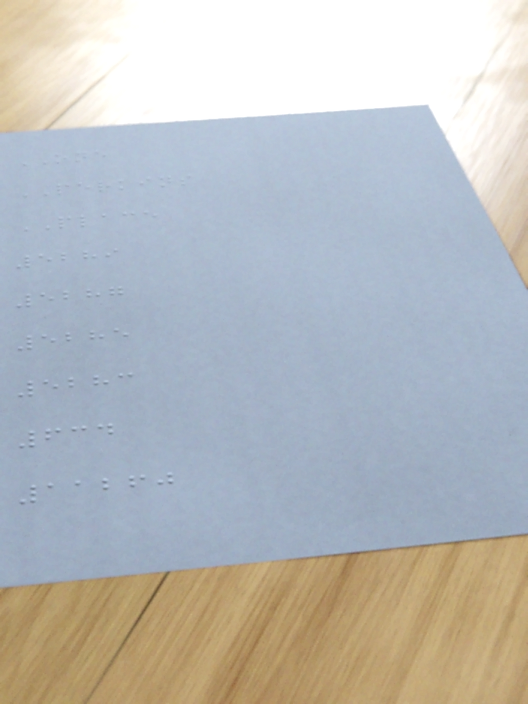ONE
PERKINS
PLACE
5289
5287
5285
5283
634
11260
